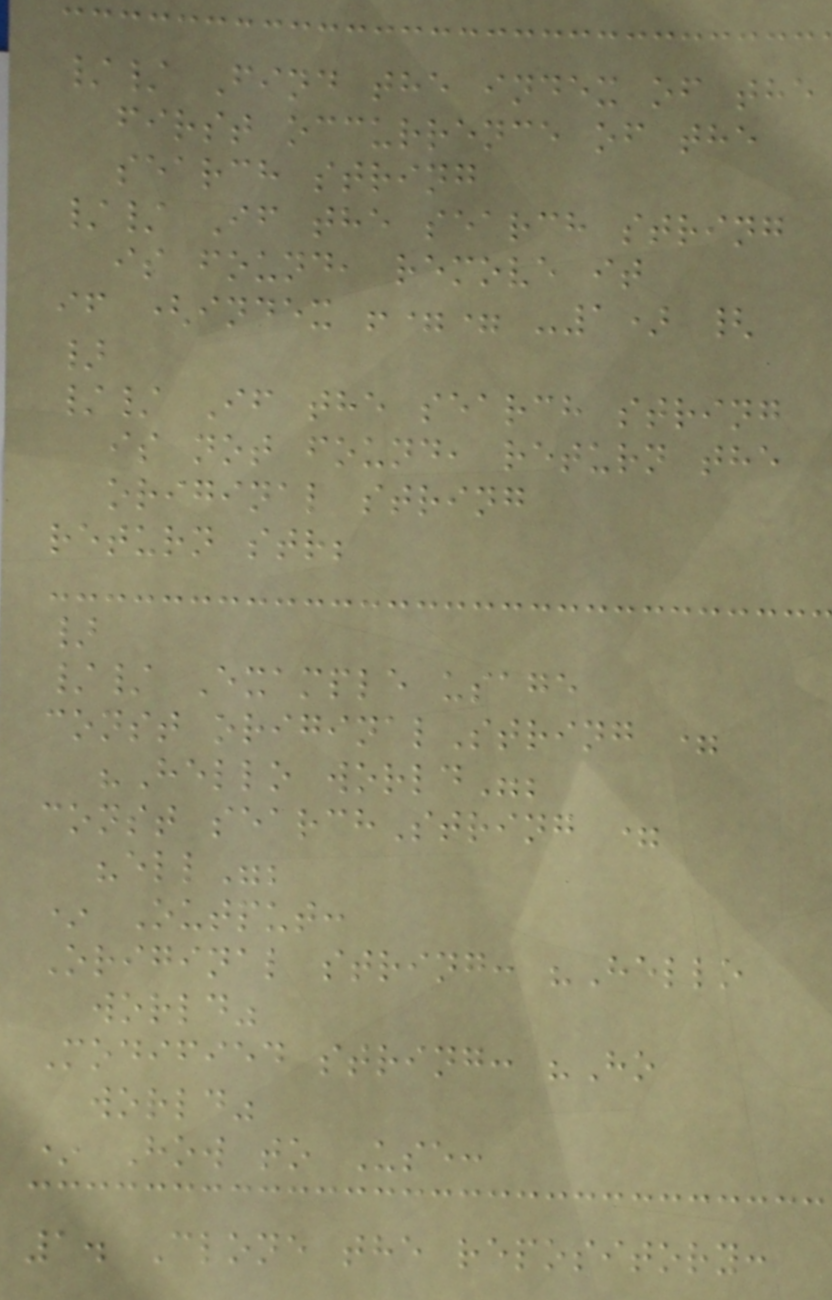// Find the index of the
first occurrence of the
search string
// If the search string
is found, remove it
if (index !== -1) {
}
// If the search string
is not found, return the
original string
return str;
}
// Example usage
const originalString =
"Hello world";
const searchString =
"ell";
* Output:
Original string: "Hello
world"
Modified string: "Ho
world"
* How to Use:
1. Clone the repository:
